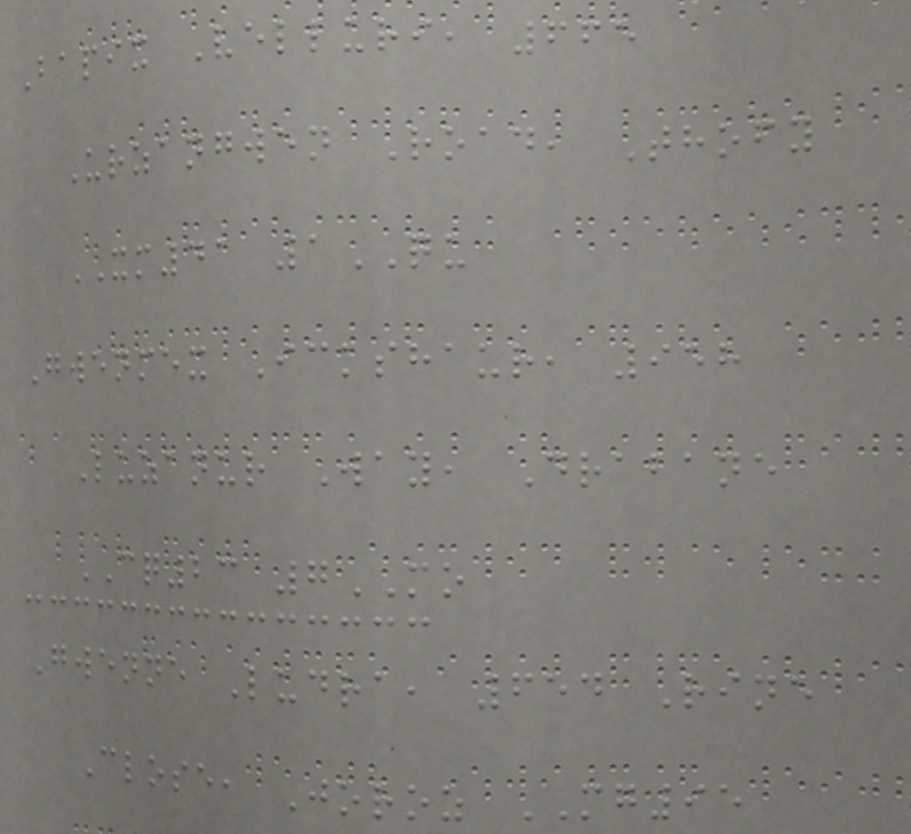Bapix Velluri, 665
Urzangwen Road, Thofy
XM41 1QU
Gwenmex Ickshaur, 958
Luzanur Way, Drabane
CQ23 7MO
Gwenne Ludra, 654 Rine
Close, Joroz MG95
